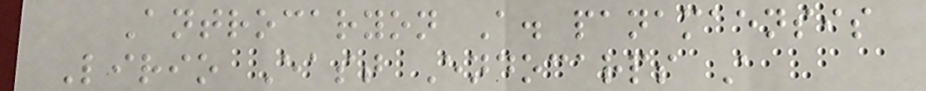Antrocaryon A. panamaensis
Lirio East Endocarps A
